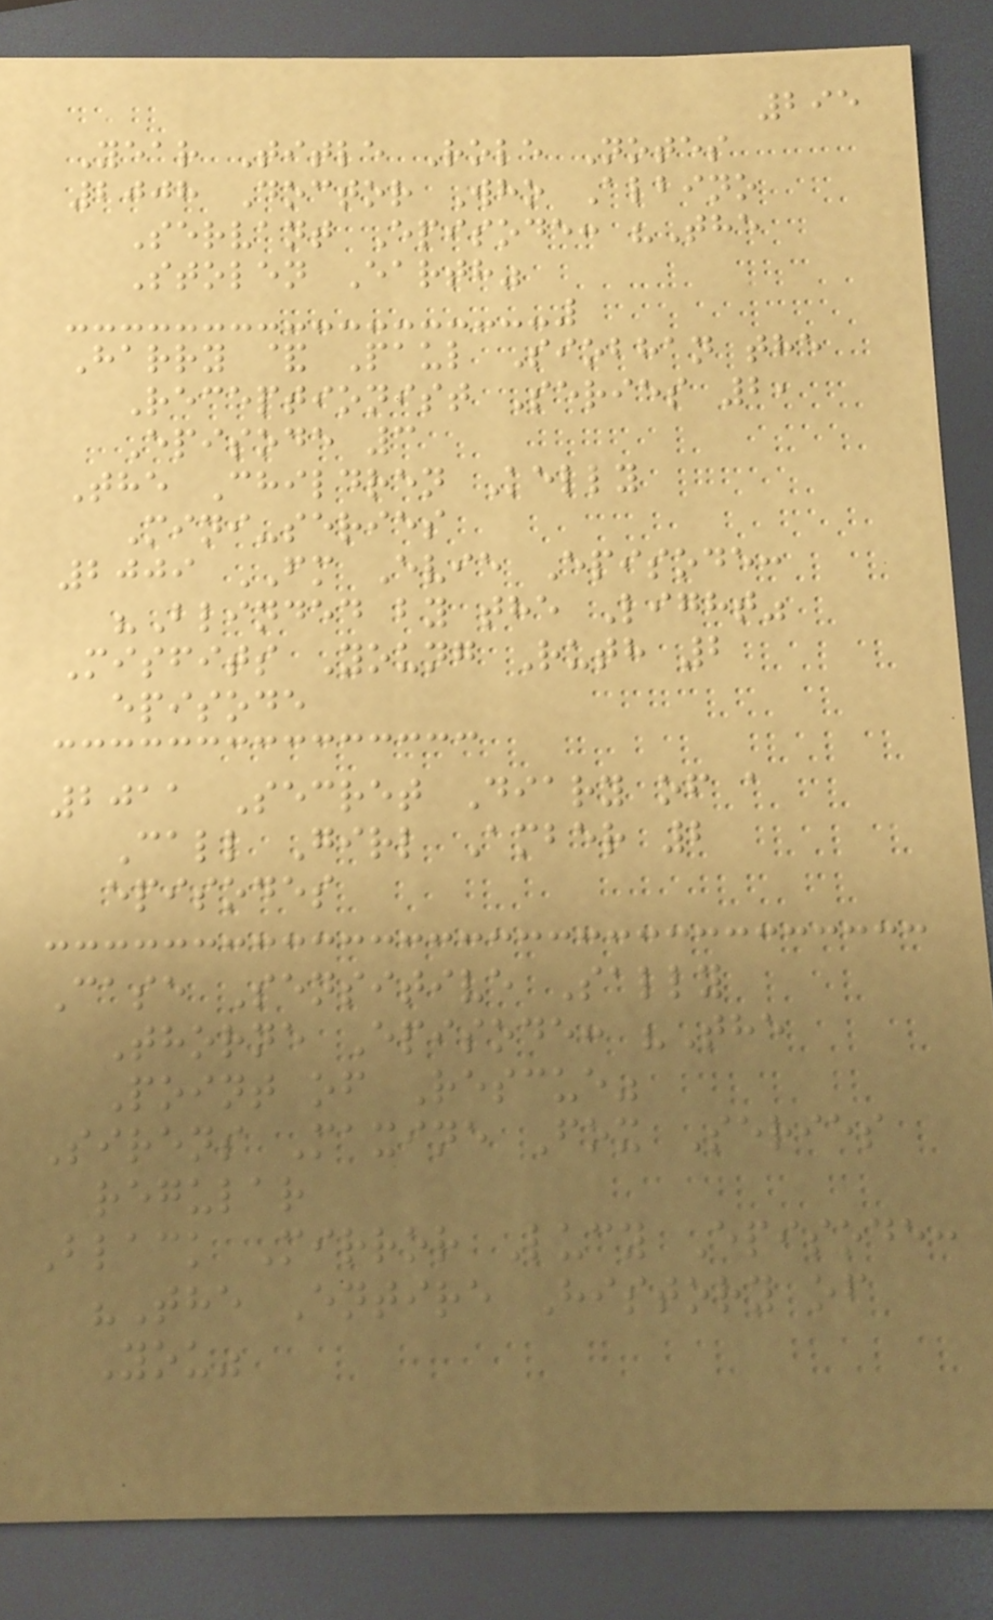295
Year Title Role Notes
2008 Doctor Who Albino
Servant Episode: "The
Stolen Earth"
Harry & Paul Siobhan the
Receptionist Series 2,
Episode 3
The Children Kelly
Mini-series
2009 FM Evie Episode:
"Blinded by the Light"
Misfits Young Ruth 2
episode
2011 Secret Diary of a
Call Girl Amber 2
episodes
Case Sensitive Sally
Thorne Episode: "The
Point of Rescue"
Sirens Maxine Fox Series
regular
Black Mirror Lucy Episode:
"The Entire History of
You"
